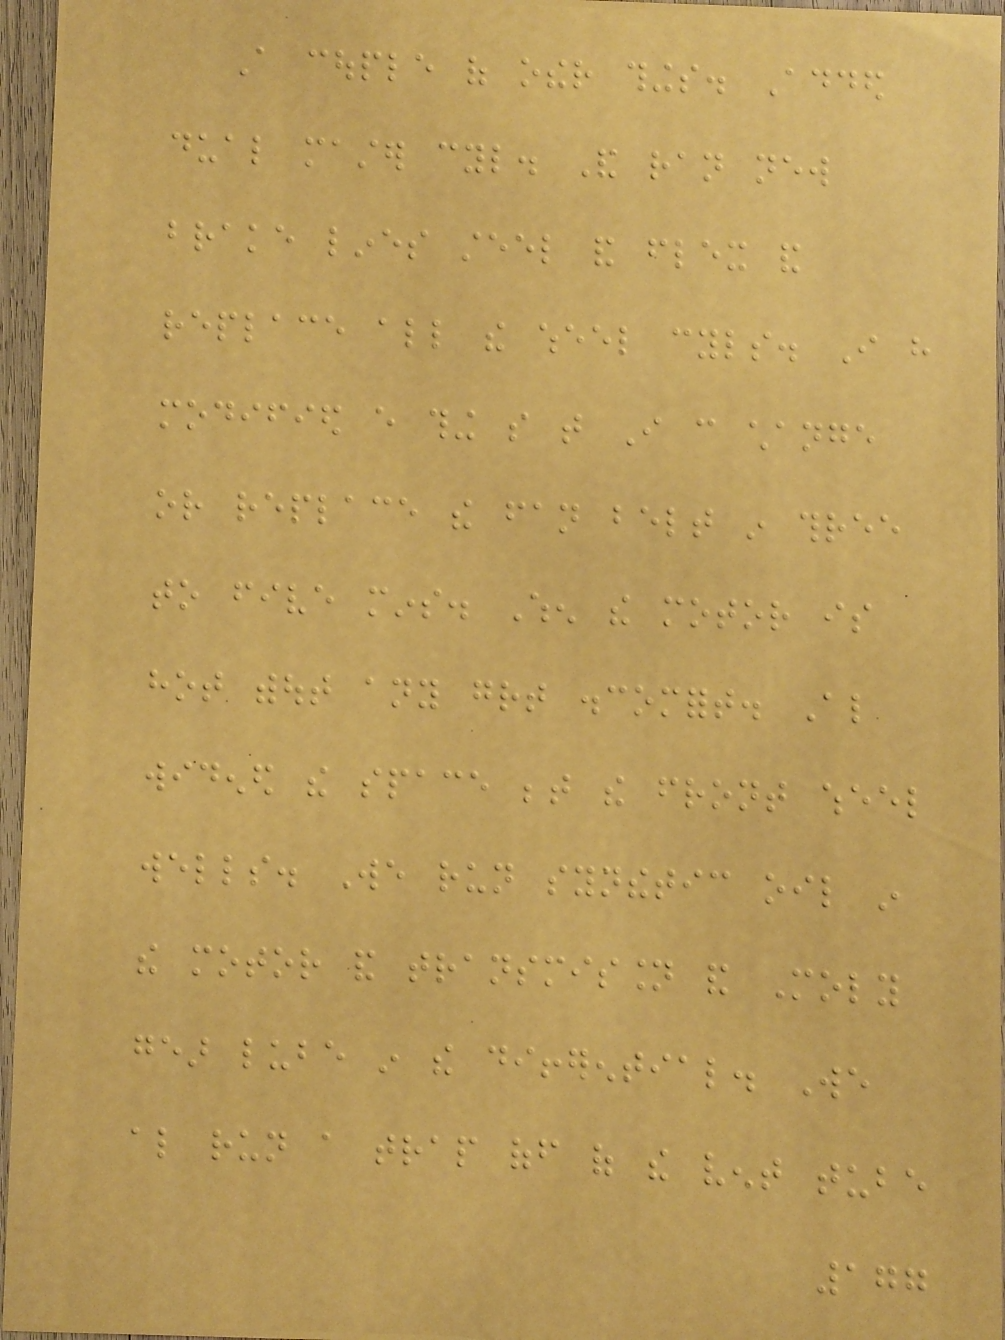A couple of other things. Added
dual master cyl. And ran new
brake lines steel and flex and
replace all the wheel cyls. I have
modified every thing so that I can change
or replace the fan belt in three
to five mins. When the motor is
hot without any great discomfort. Also
widened the space between the front wheel
wells. We run synthetic oil in
the motor and transmission and Moly
gear lube in the differential. We
also run a trap off of the vent tube
177
